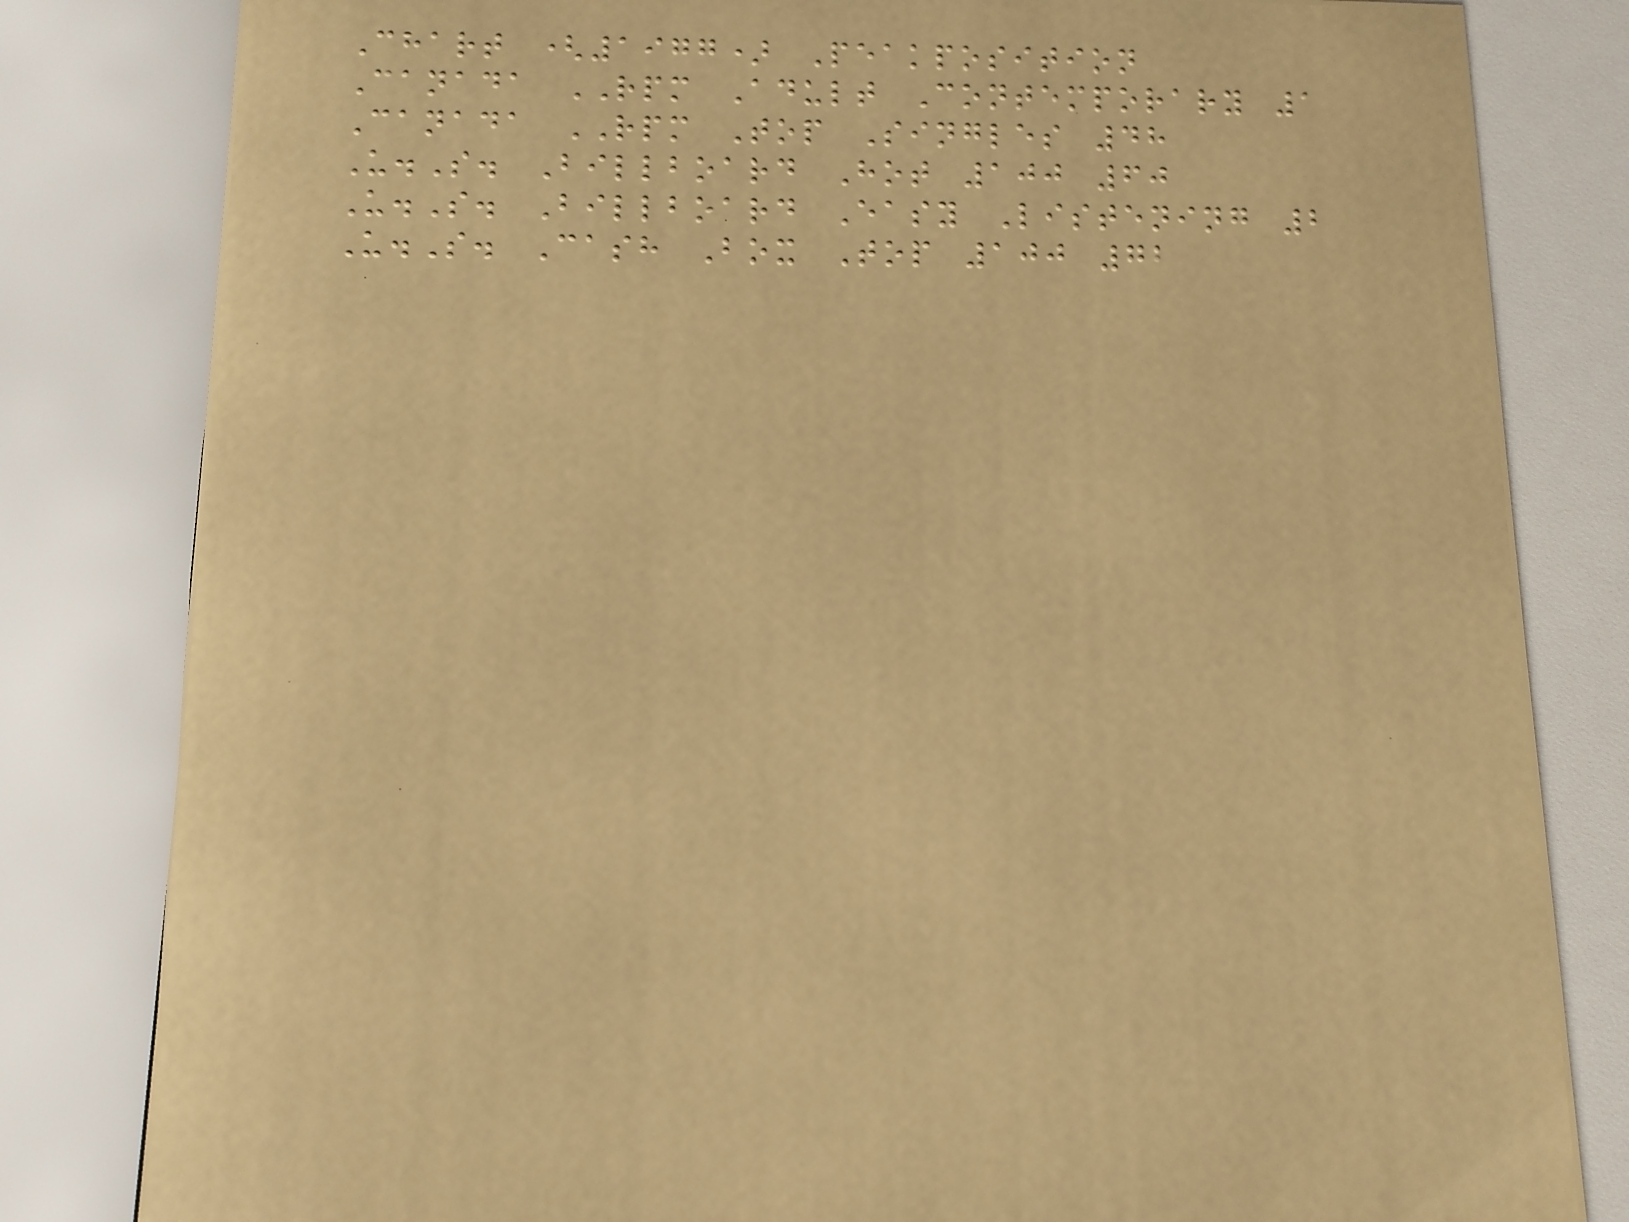Chart (1977) Peakposition
Canada RPM Adult Contemporary 1
Canada RPM Top Singles 48
U.S. Billboard Hot 100 60
U.S. Billboard Easy Listening 2
U.S. Cash Box Top 100 72
